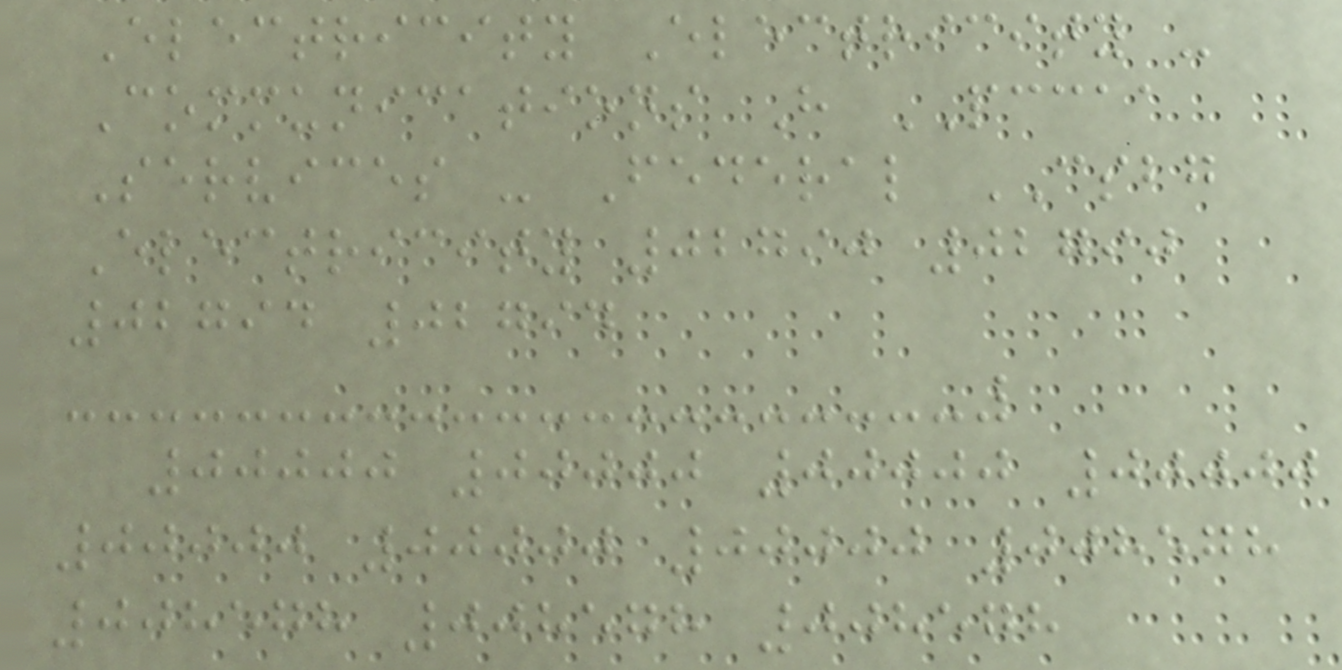Electricity Electricity -
Communications H PCCAA
Services - Federal CSBG
Electricity 02790 02790
02794 02794
00000 00000 00000 00000
00000 00000 00000 008578
008578 008578 008578
